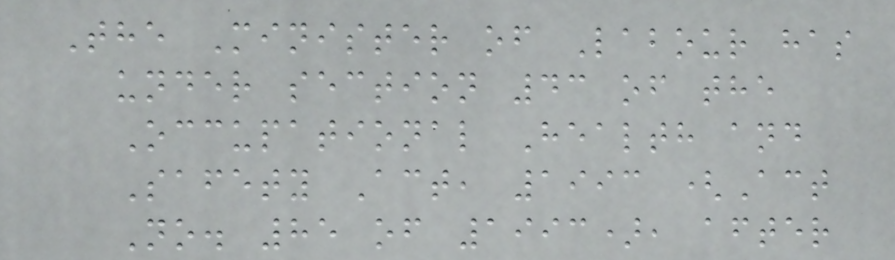The Minister of Labour has
under section 43 of the
Occupational Health and
Safety Act, 1993 (Act
No. 85 of 1993), after
